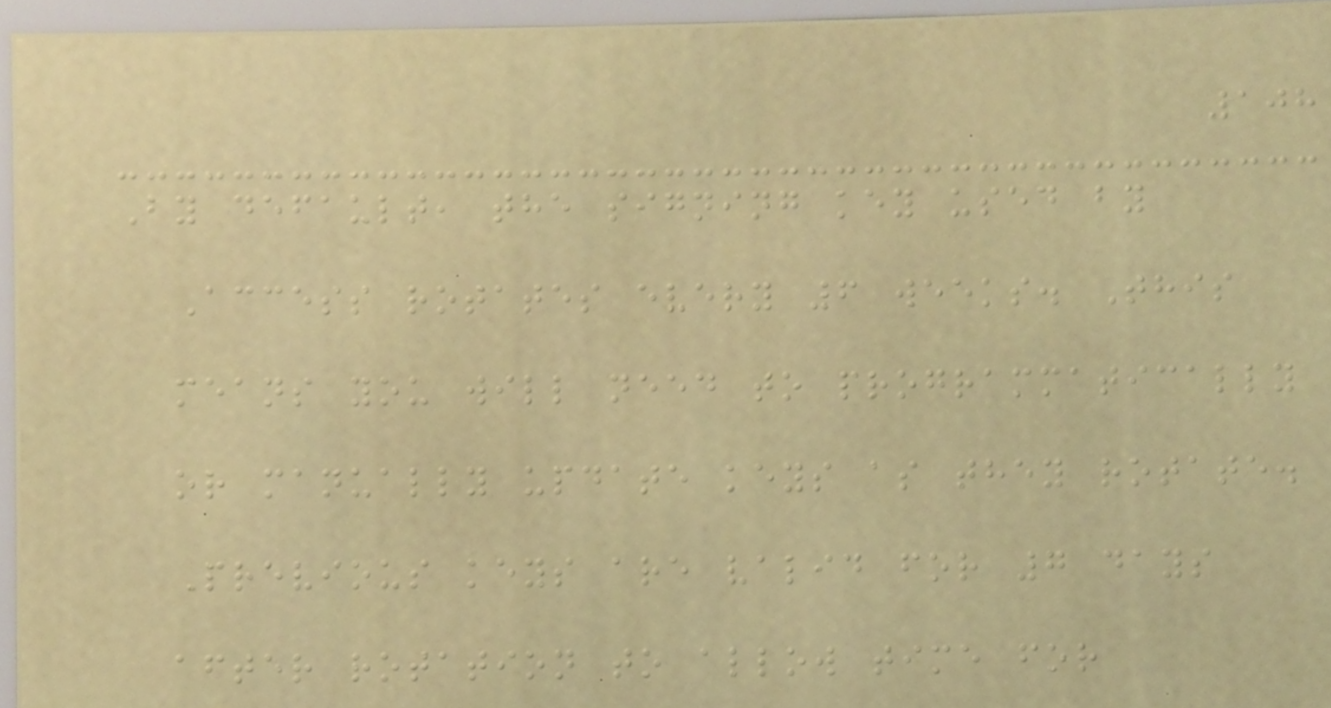108
By default, the signing key used by
Access rotates every 6 weeks. This
means you will need to programmatically
or manually update keys as they rotate.
Previous keys are valid for 7 days
after rotation to allow time for
